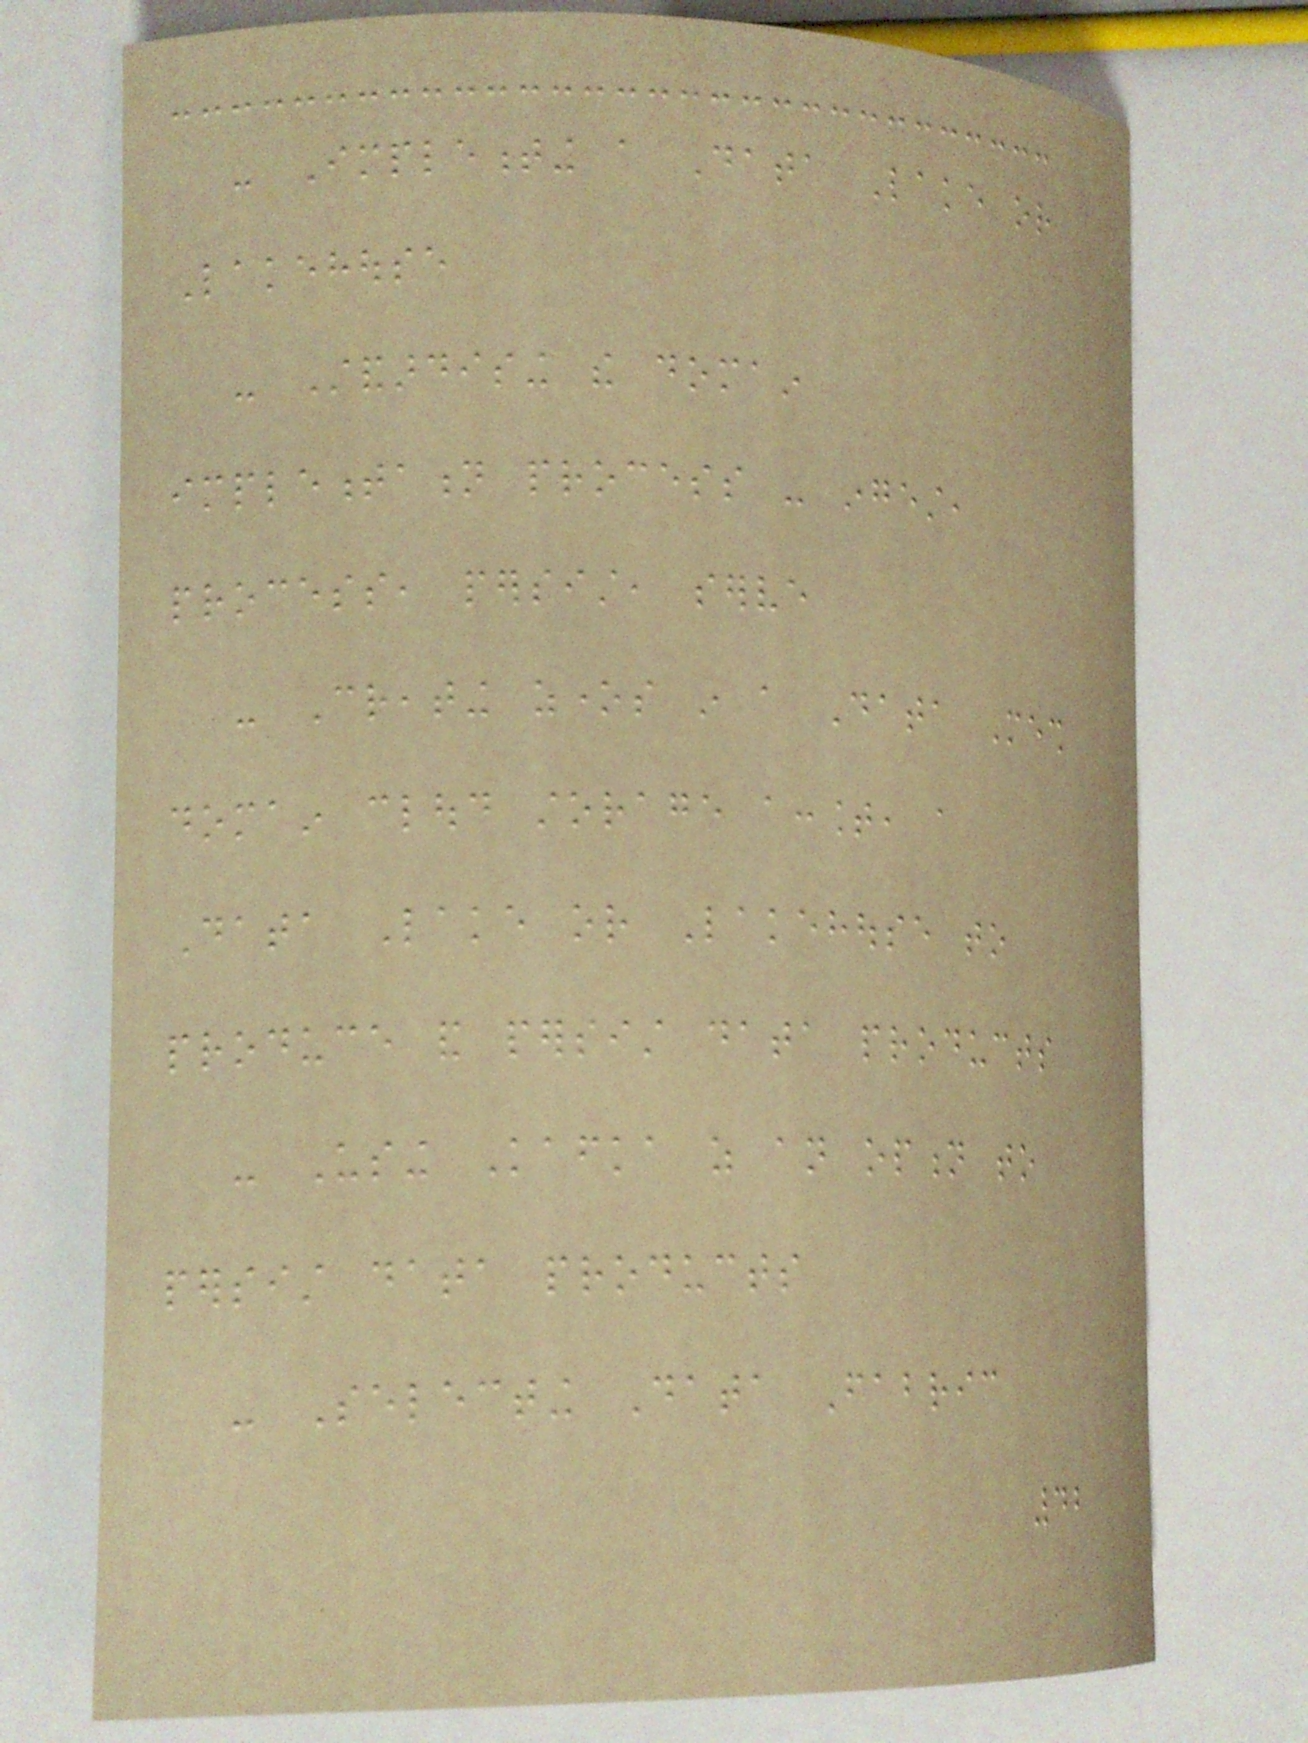- Implementing a Data Lake or
Lakehouse
- Standardising the domain
implementation process - ingest,
process, persist, serve
- Creating zones in a Data Mesh
domain cloud storage account, a
Data Lake or Lakehouse to
produce and persist data products
- Using Kafka as an option to
persist data products
- Selecting Data Fabric
42
